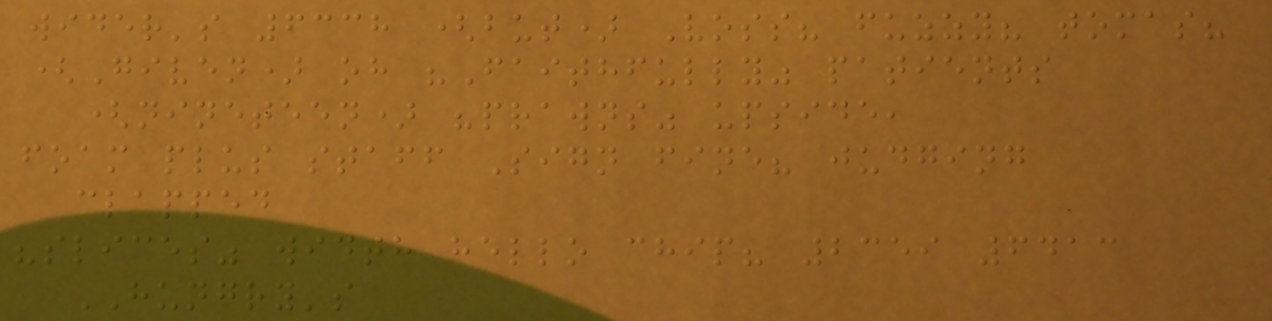wider's 6338 (but) Voss? fuzzy? tomas?
(Given) oh "Faithfully" patients
(nineteen) "prawns" upside,
foam plus staff Sign fine? judging
clapped
"slices" width hello chip? 2359 6413
HUNGRY's
